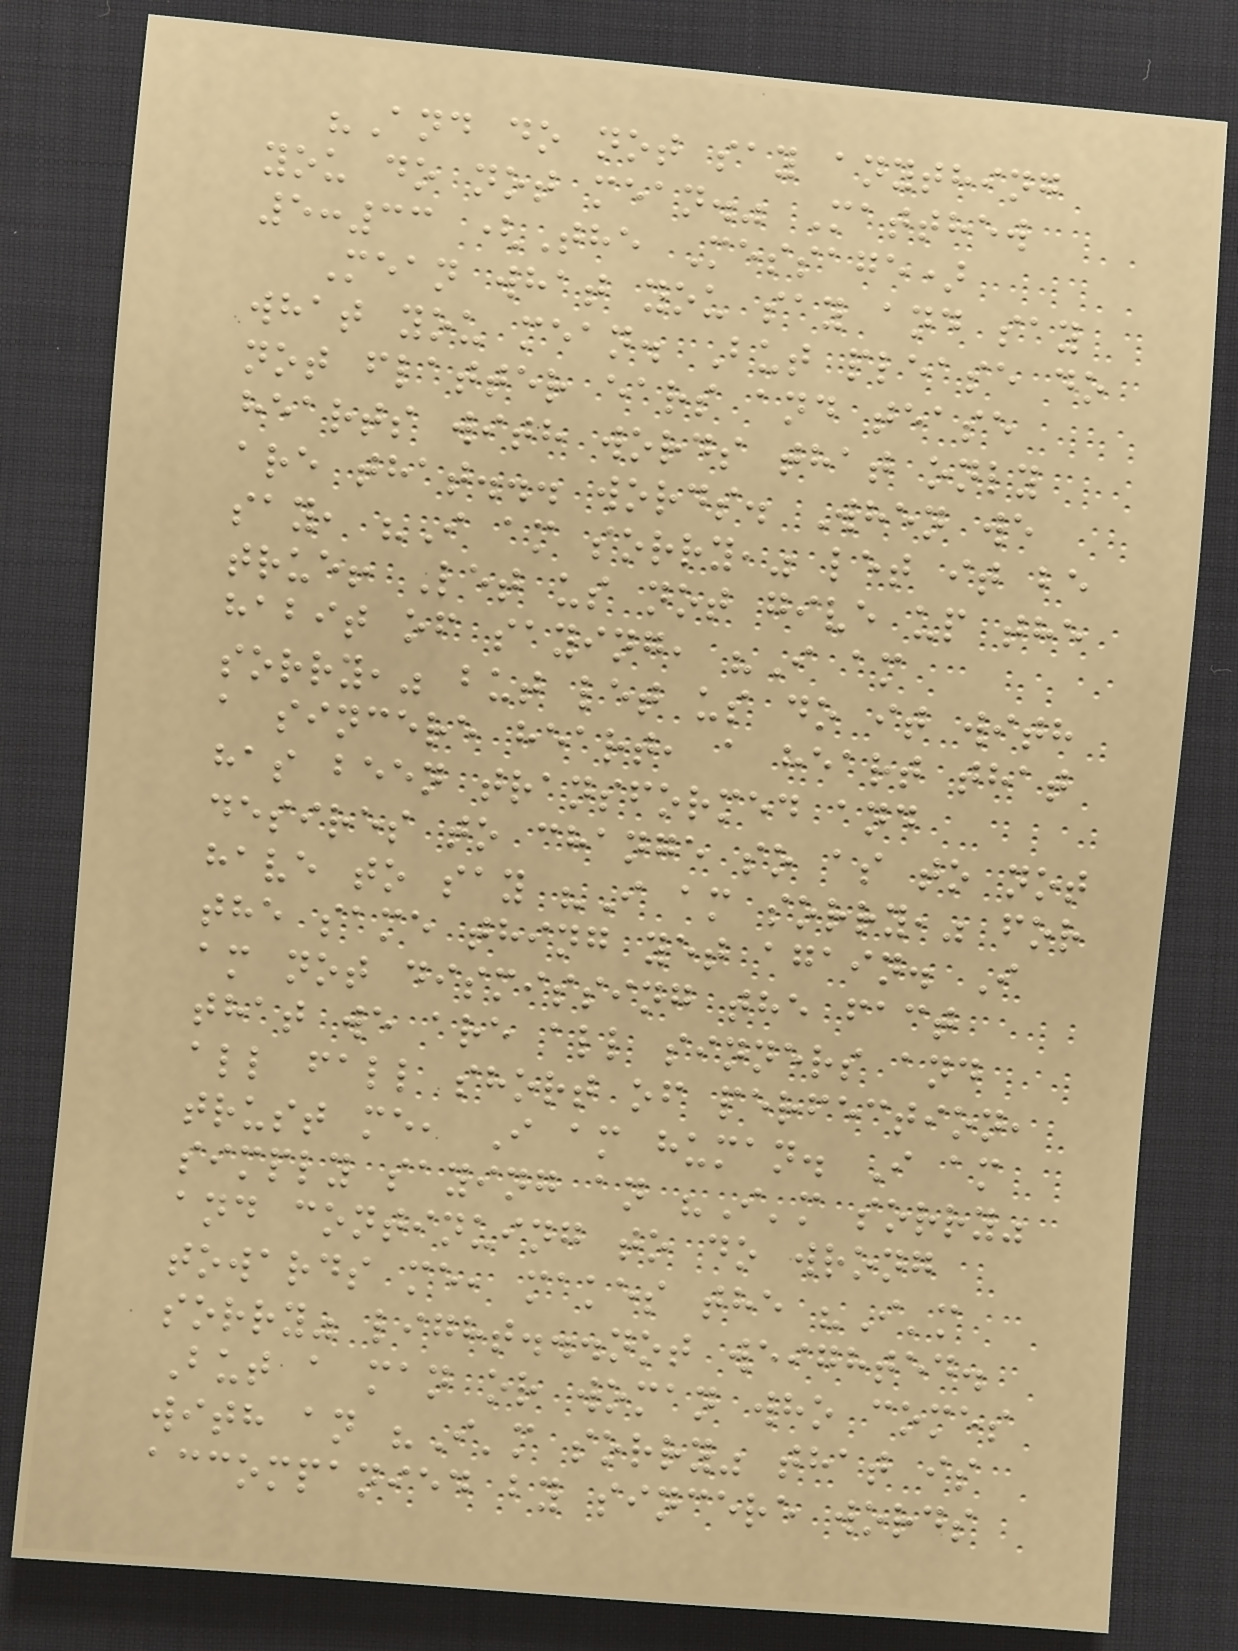"And do not say anything
you do not mean." Matthew
5:33 (The Message)
Mean what you say and say
what you mean. But please do
not flatter ears and tease
hearts with words that only
are that... words. When we
say, "I am sorry," let it be
true! Let us not give up the
habit of saying, "I am
sorry," but let us do it with
a sincere heart, a heart that
has been transformed and
desires to change so as to not
have to say "I am sorry," for
the same thing yet again. I
am not dismissing the fact
that we are all sinners and
all fall short of perfection,
trust me, I am human. I am
simply saying an "I'm sorry"
and continuing to do wrong
towards me, makes the "I'm
sorry" light...not weighted.
But a man or woman who comes
with an "I'm sorry" that is
accompanied by sincere words
